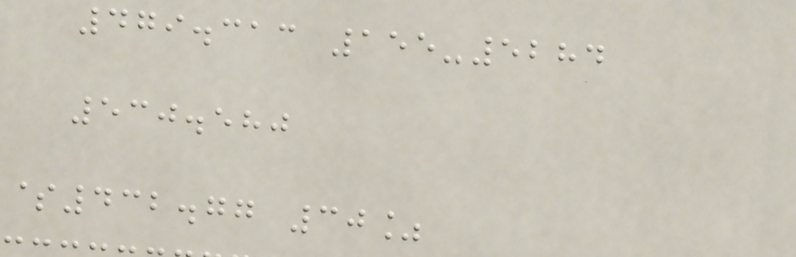479.313 155-5284
530.580
$432.77 30%
